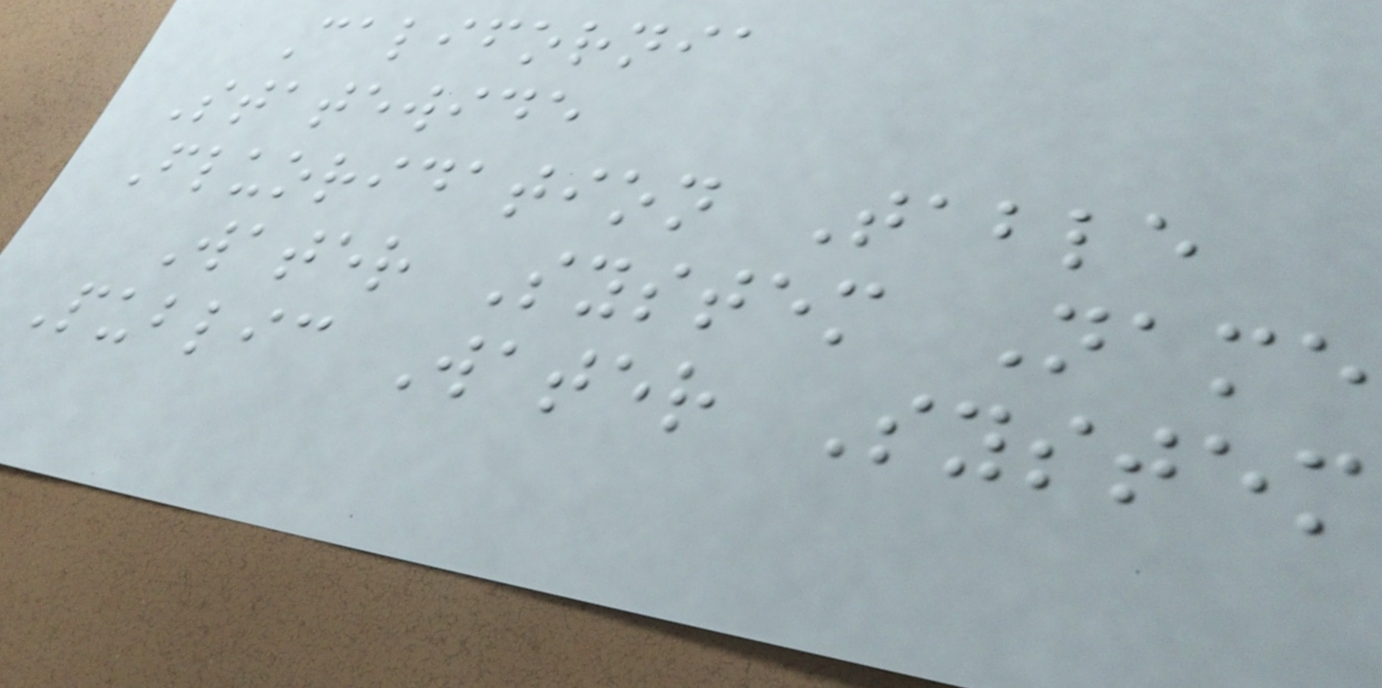California
Statewide
Fluoridation Table
Water System Name
Public Water System
